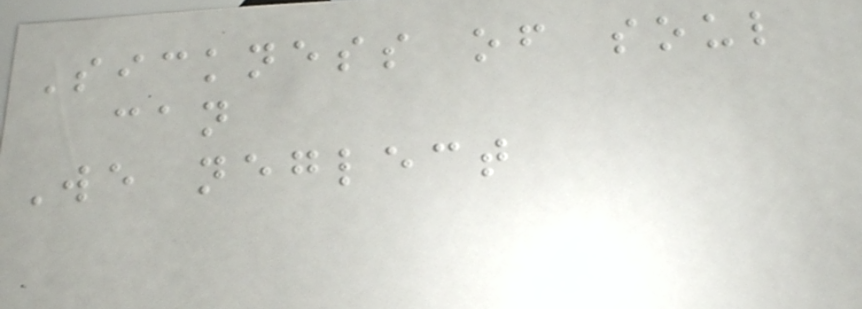Sickness of soul
can
We neglect
